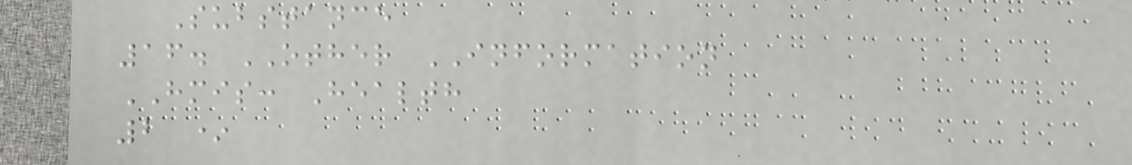Substance
16. OTHER INFORMATION
HMIS: Health
2 *
